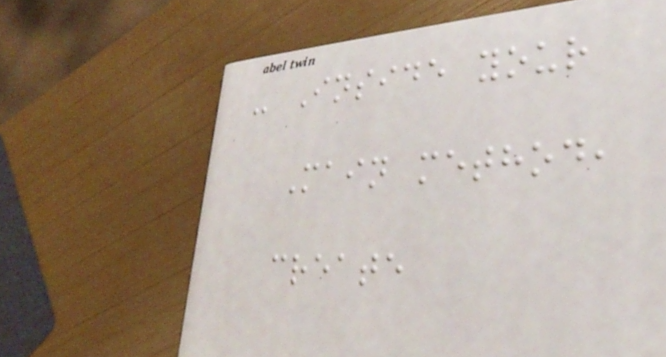- Inside your
Main method,
create
